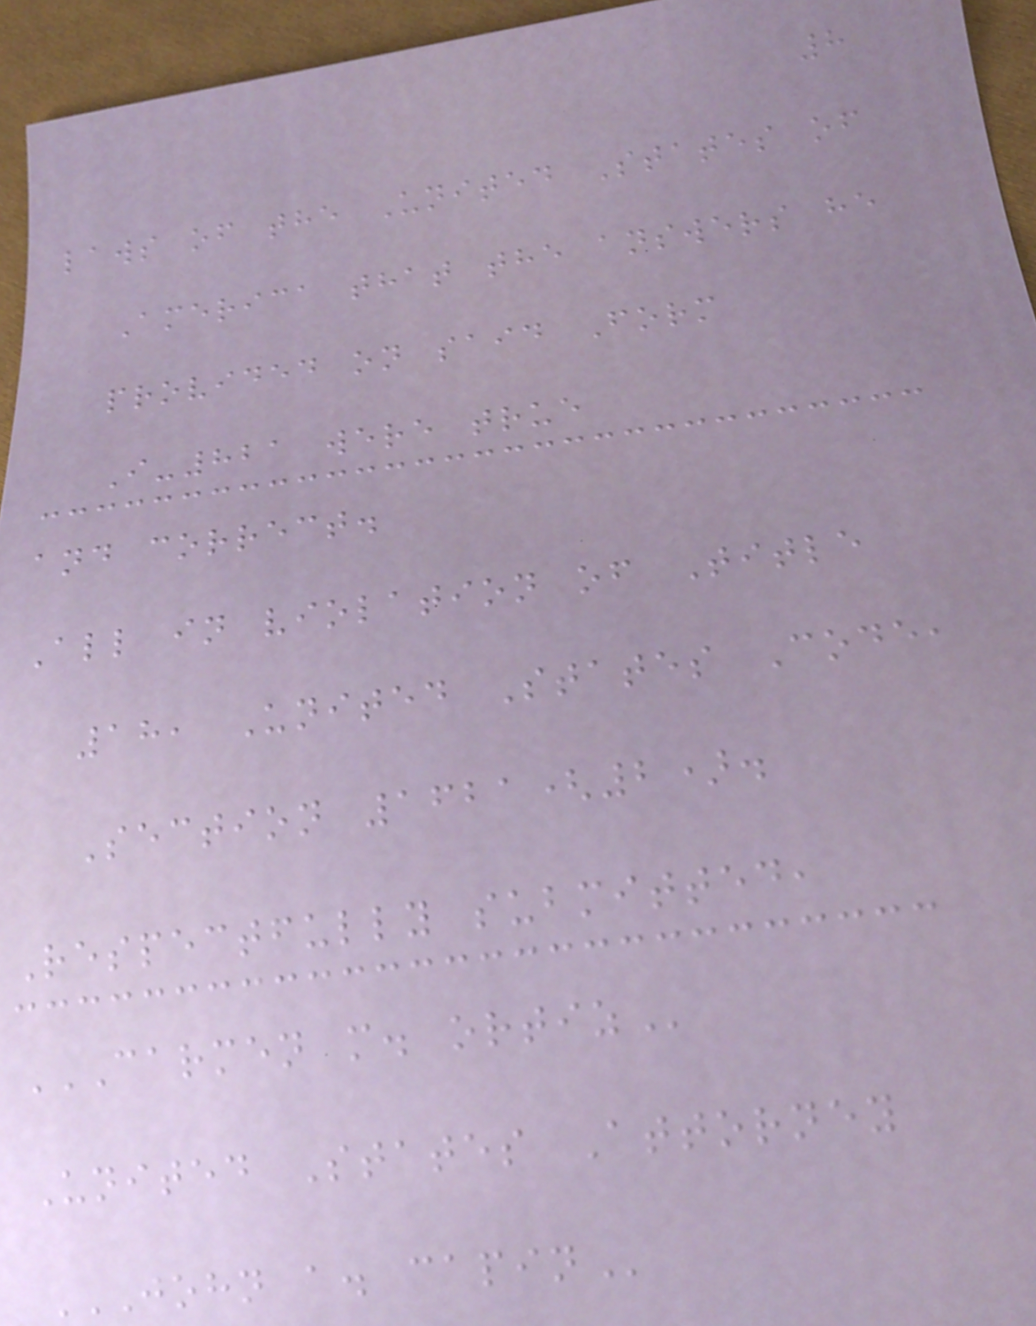8
laws of the United States of
America that the answers he
provided on said Form
I-821 were true
and correct.
All in violation of Title
18, United States Code,
Section 1621(2).
Respectfully submitted,
CARMEN M. ORTIZ
United States Attorney
JOHN A. CAPIN
